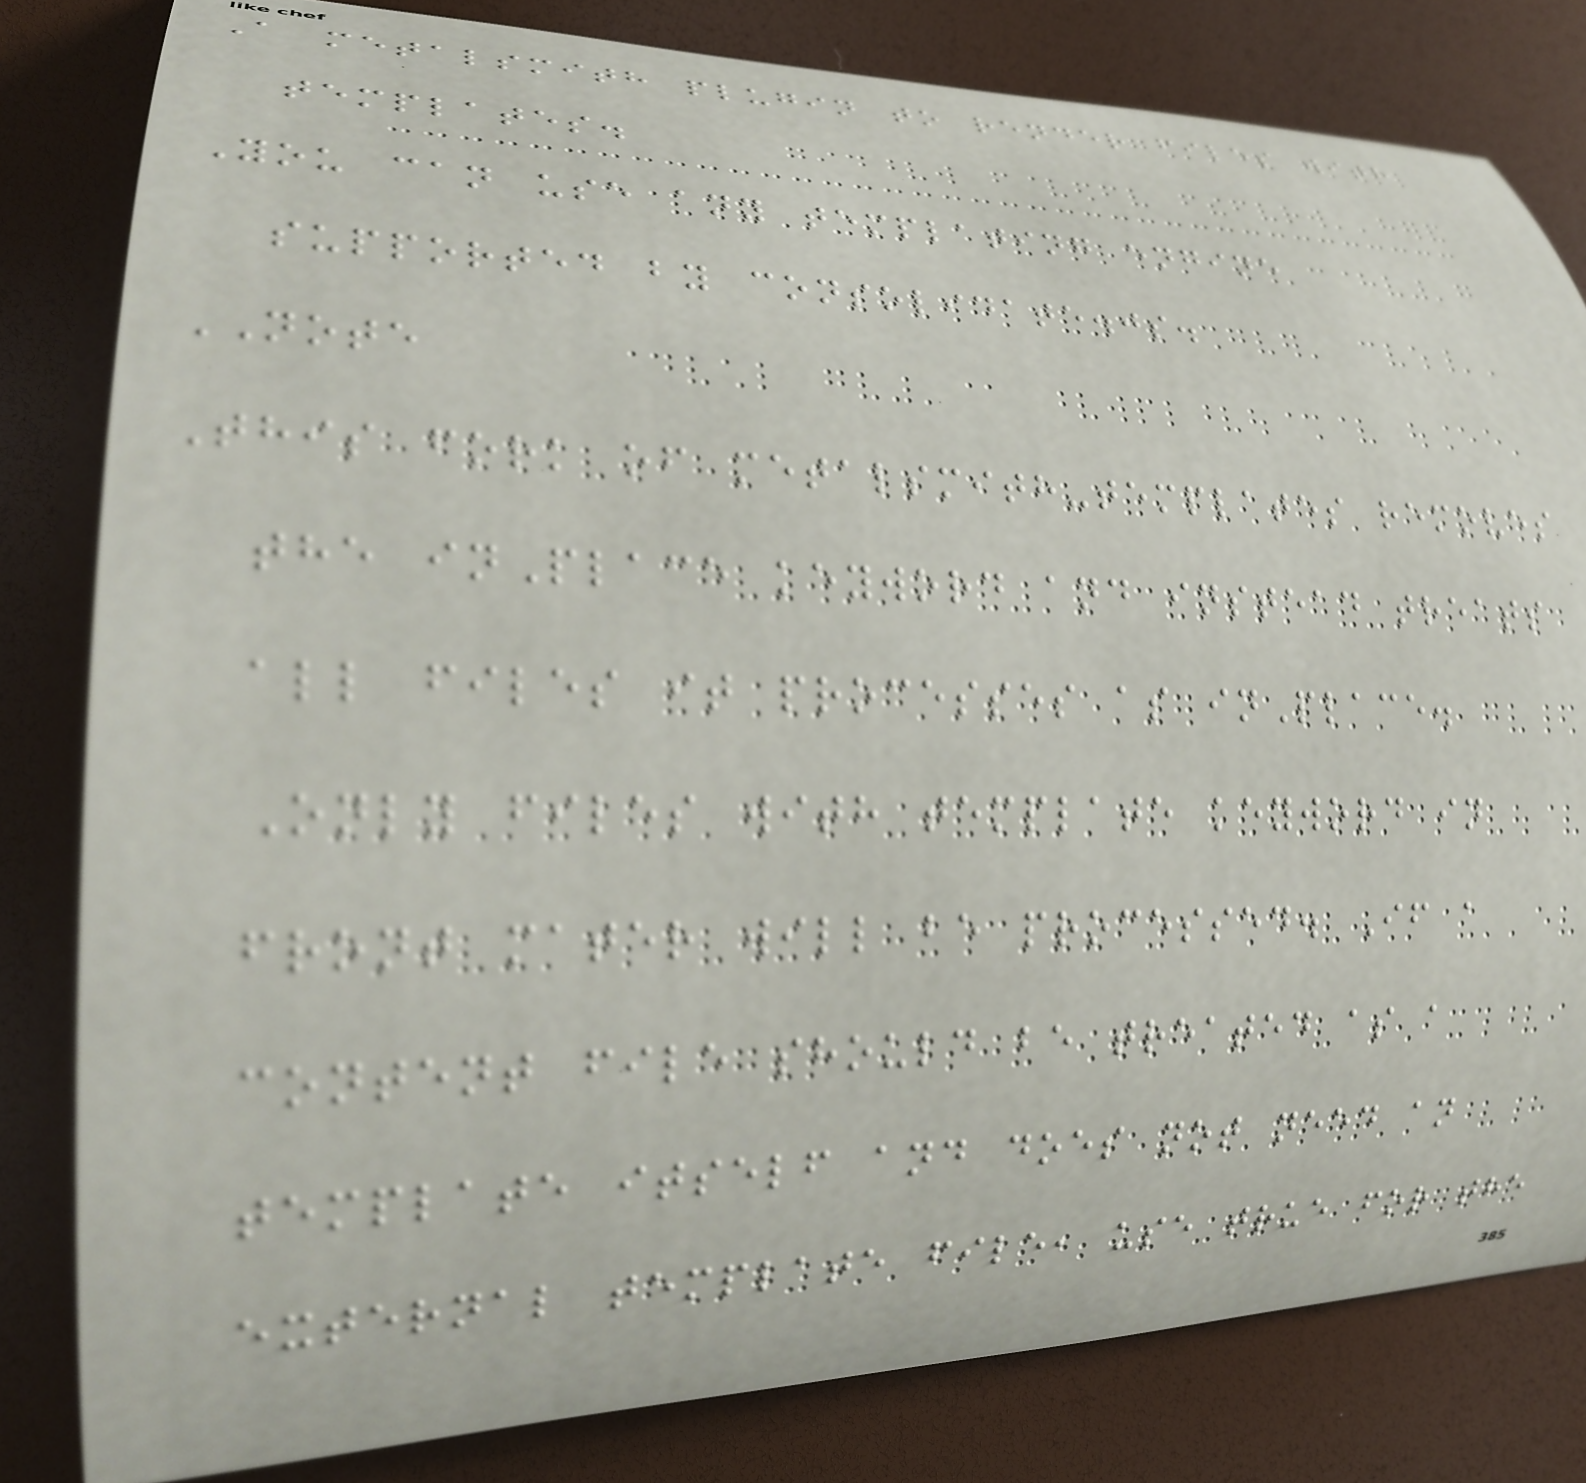A metalsmith plugin to render files with
templates.
You can use any templating engine
supported by consolidate.js.
NOTE
This fork of metalsmith-templates removes
the inPlace keyword and instead treats
all files it processes as inPlace.
Only files with template keyword in
front mater will be processed. If a
content file should be treated as a
template itself and does not need an
external template file, use true for the
